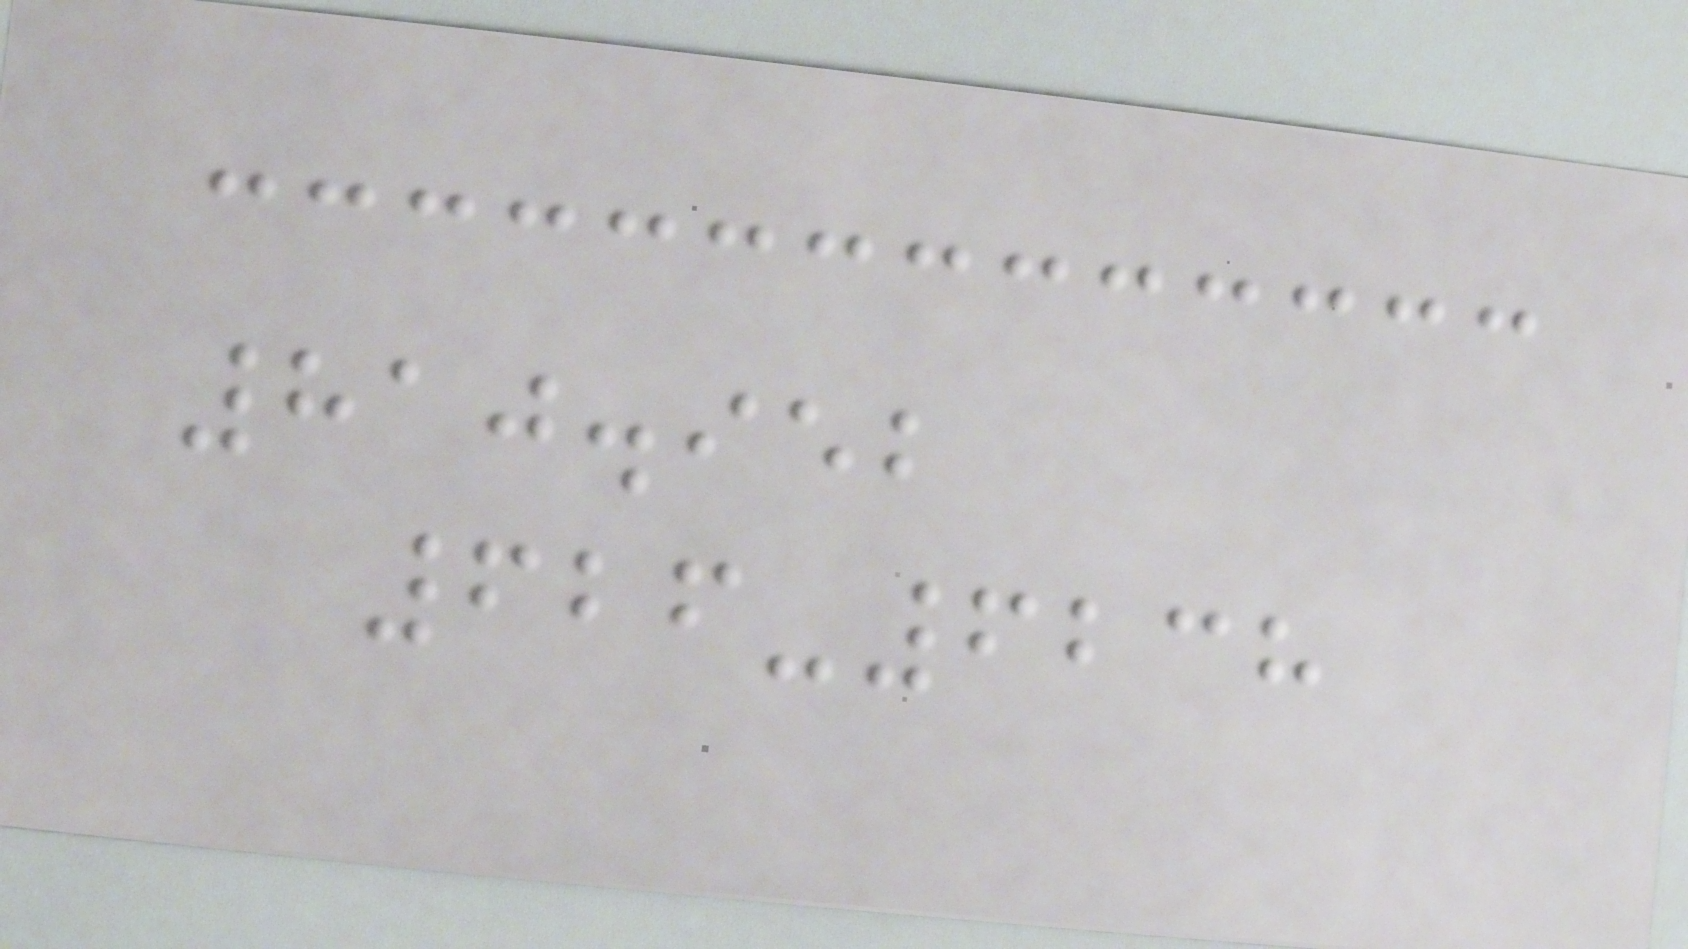810.952
626-6238
